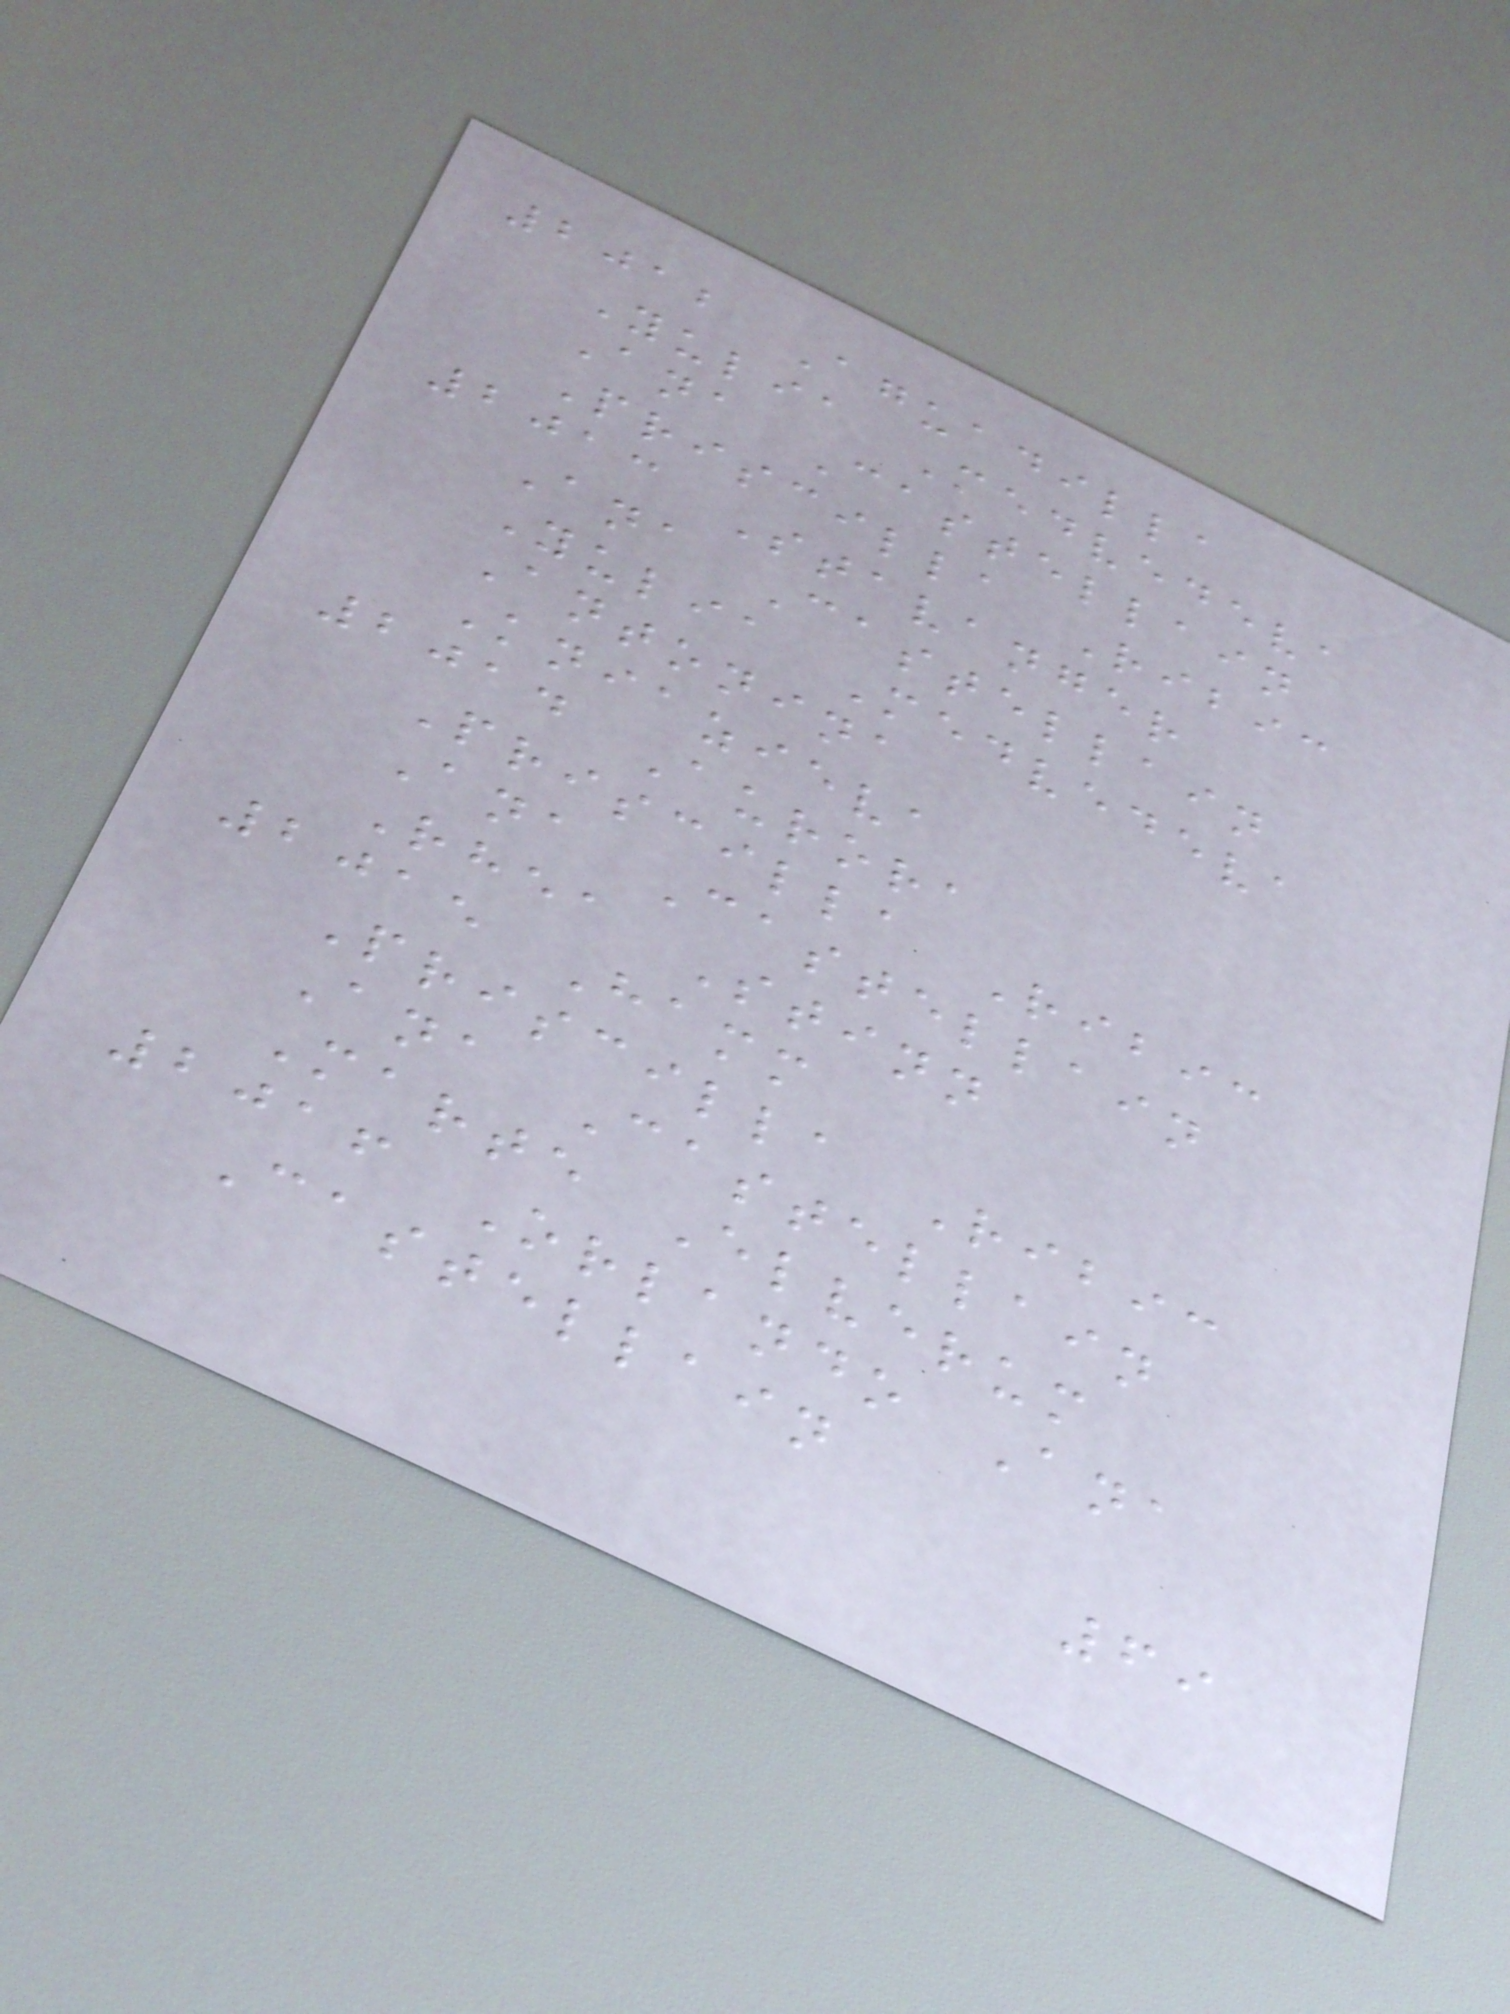2012 Aguadilla
Yulia Medvedeva
Ana Castellain
Priscilla Ribic
2013 Stavanger
Ana Castellain
Yulia Medvedeva
Antonina
Kniazieva
2014 Aurora
Priscilla Ribic
Ana Castellain
Rhea Stinn
2015 Hamm
Priscilla Ribic
Ana Castellain
Marte Elverum
2016 Orlando Ana
Castellain
69
